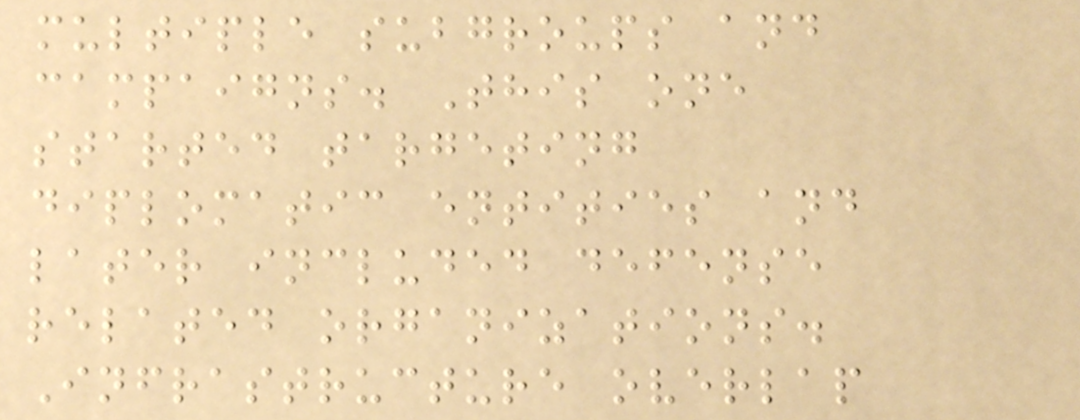multiple subgroups and
campaigns. This one
started targeting
diplomatic entities and
later included defense
related organizations.
Infrastructure overlap
